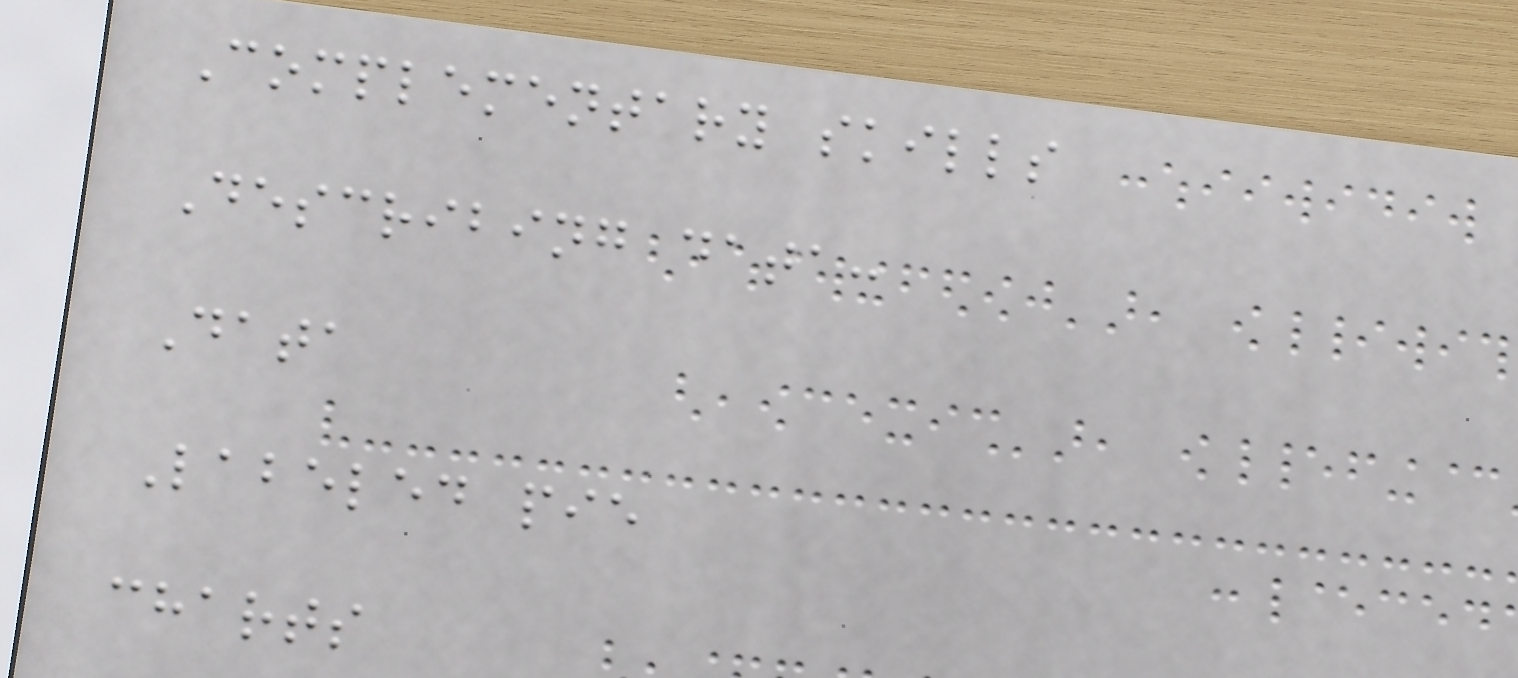Complementary skills
Describing data:
Data
Labeled pie
charts
